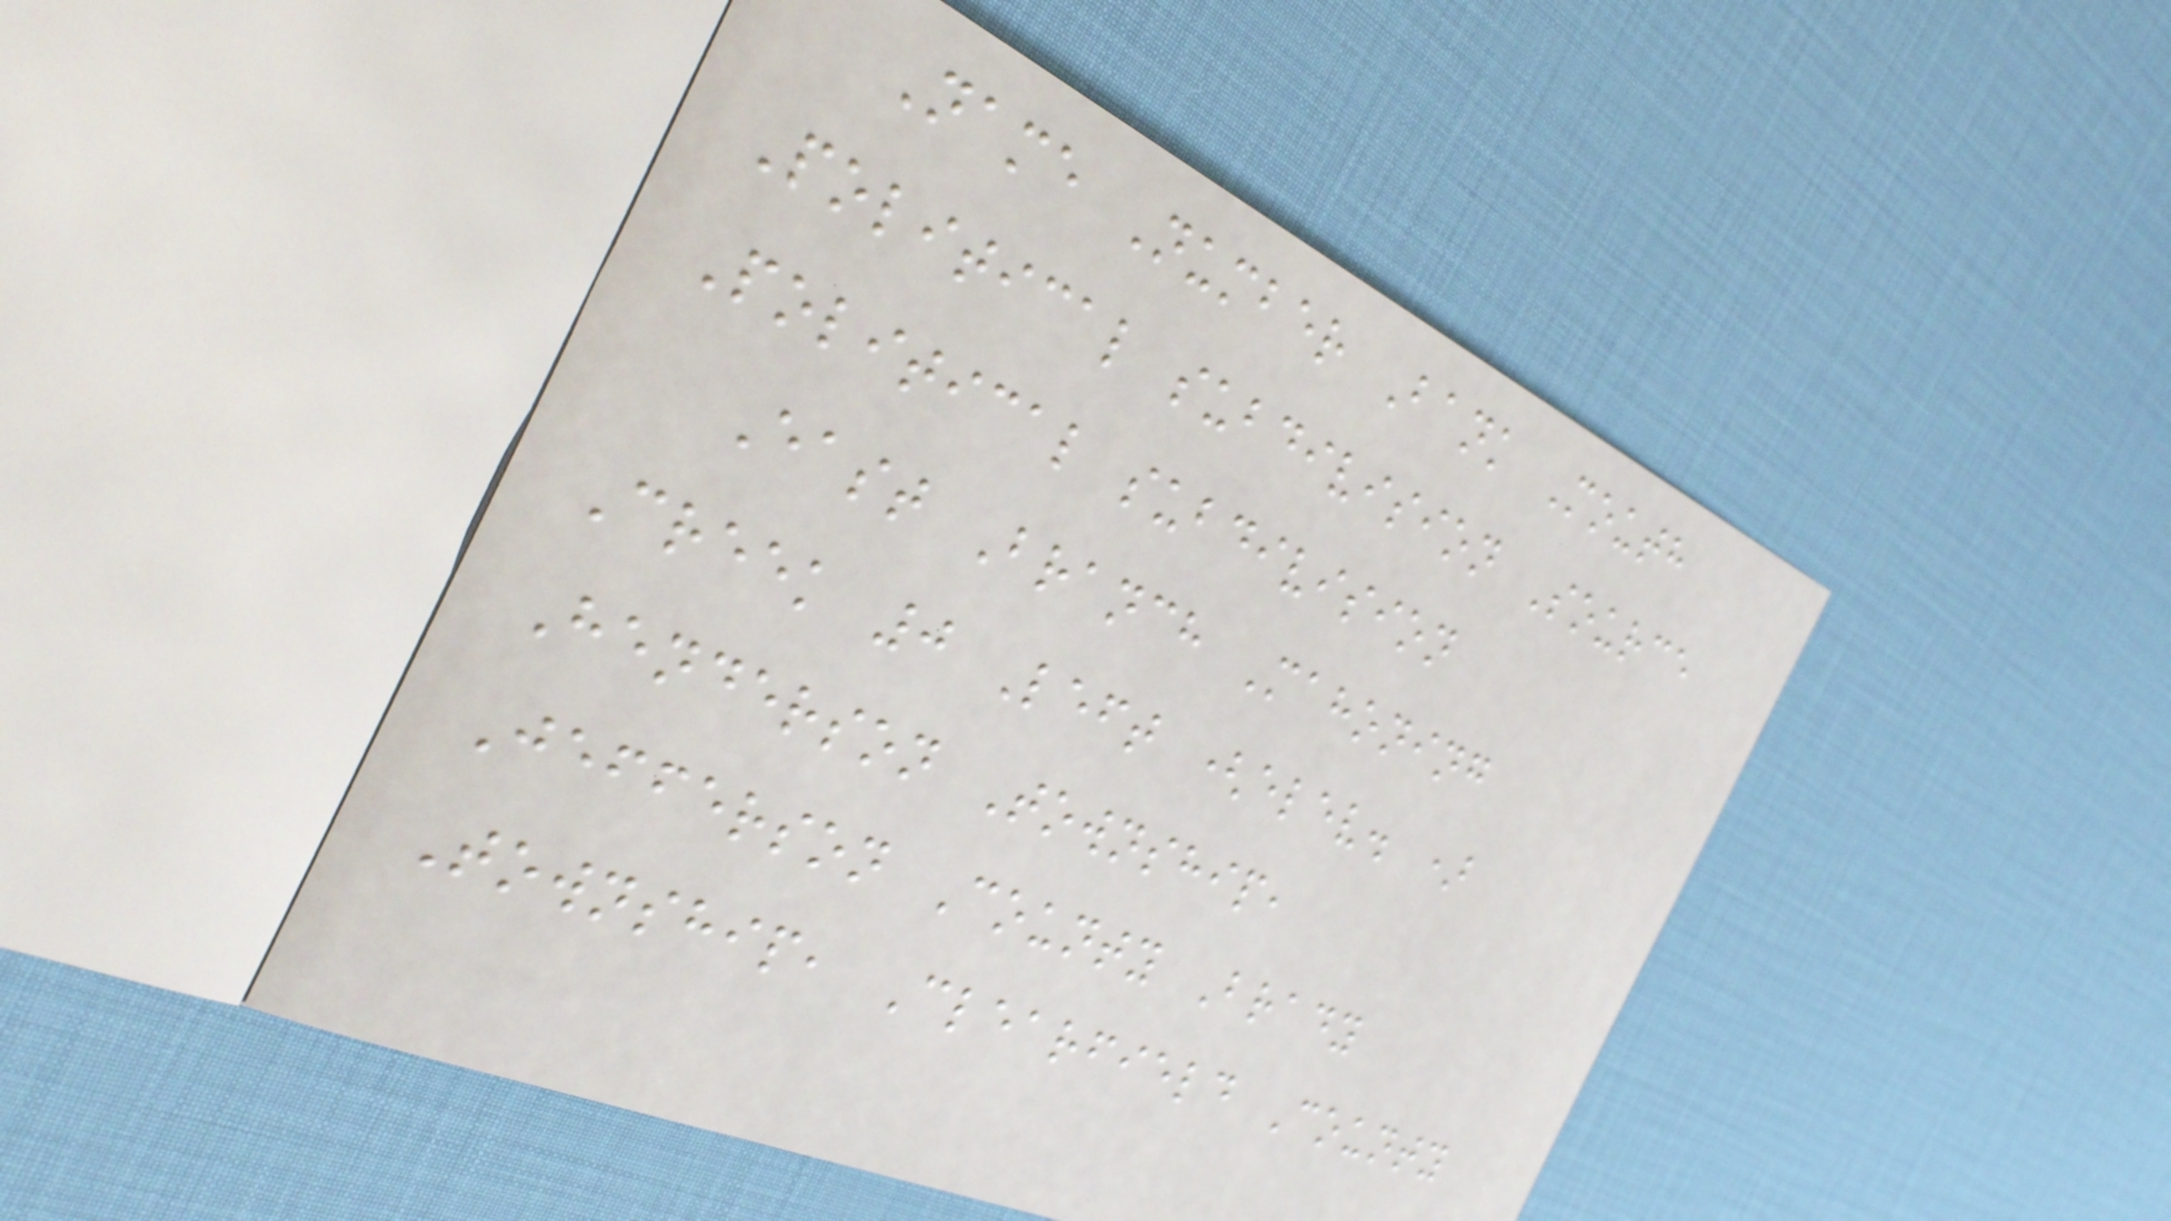Name Number Bank Mouth
Political subdivision Source
Political subdivision
East Branch Mahoning
Creek 0 Left (elev. )
Henderson Township,
Jefferson County Brady
Township, Clearfield County
